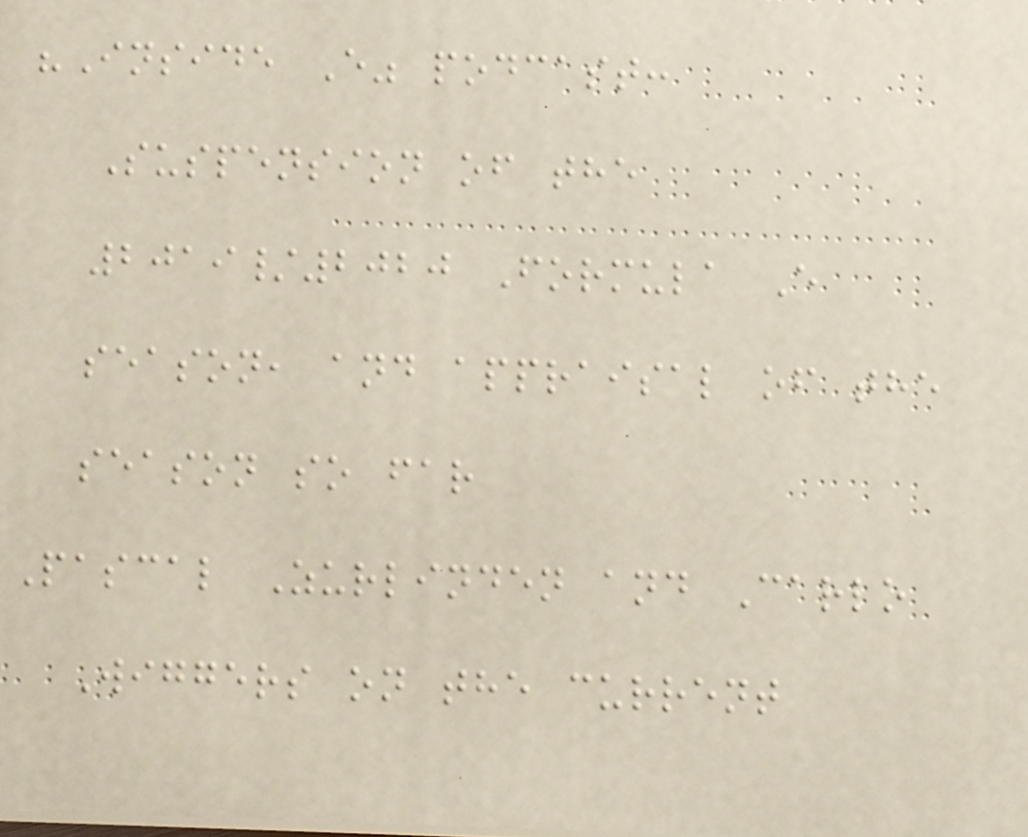"Inside E" podcast:
Suspension of the
2019/2020 Formula E
season, and appraisal of the
season so far
Pascal Zurlinden and Carlo
Wiggers on the current
